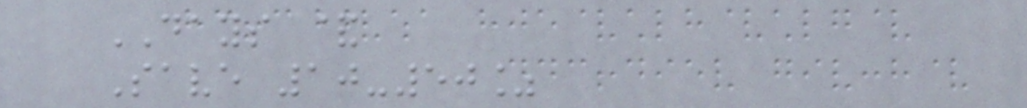DAYS &
Save 10-50%
